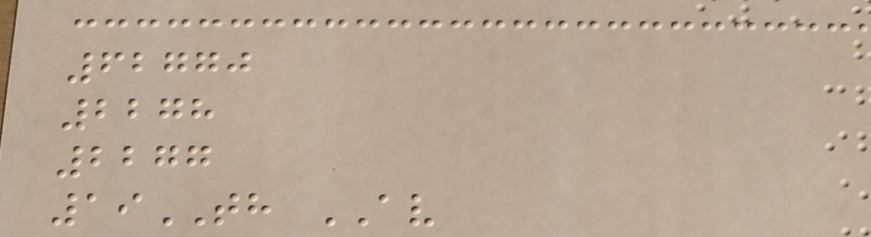62770
2278
2277
19TH AV
